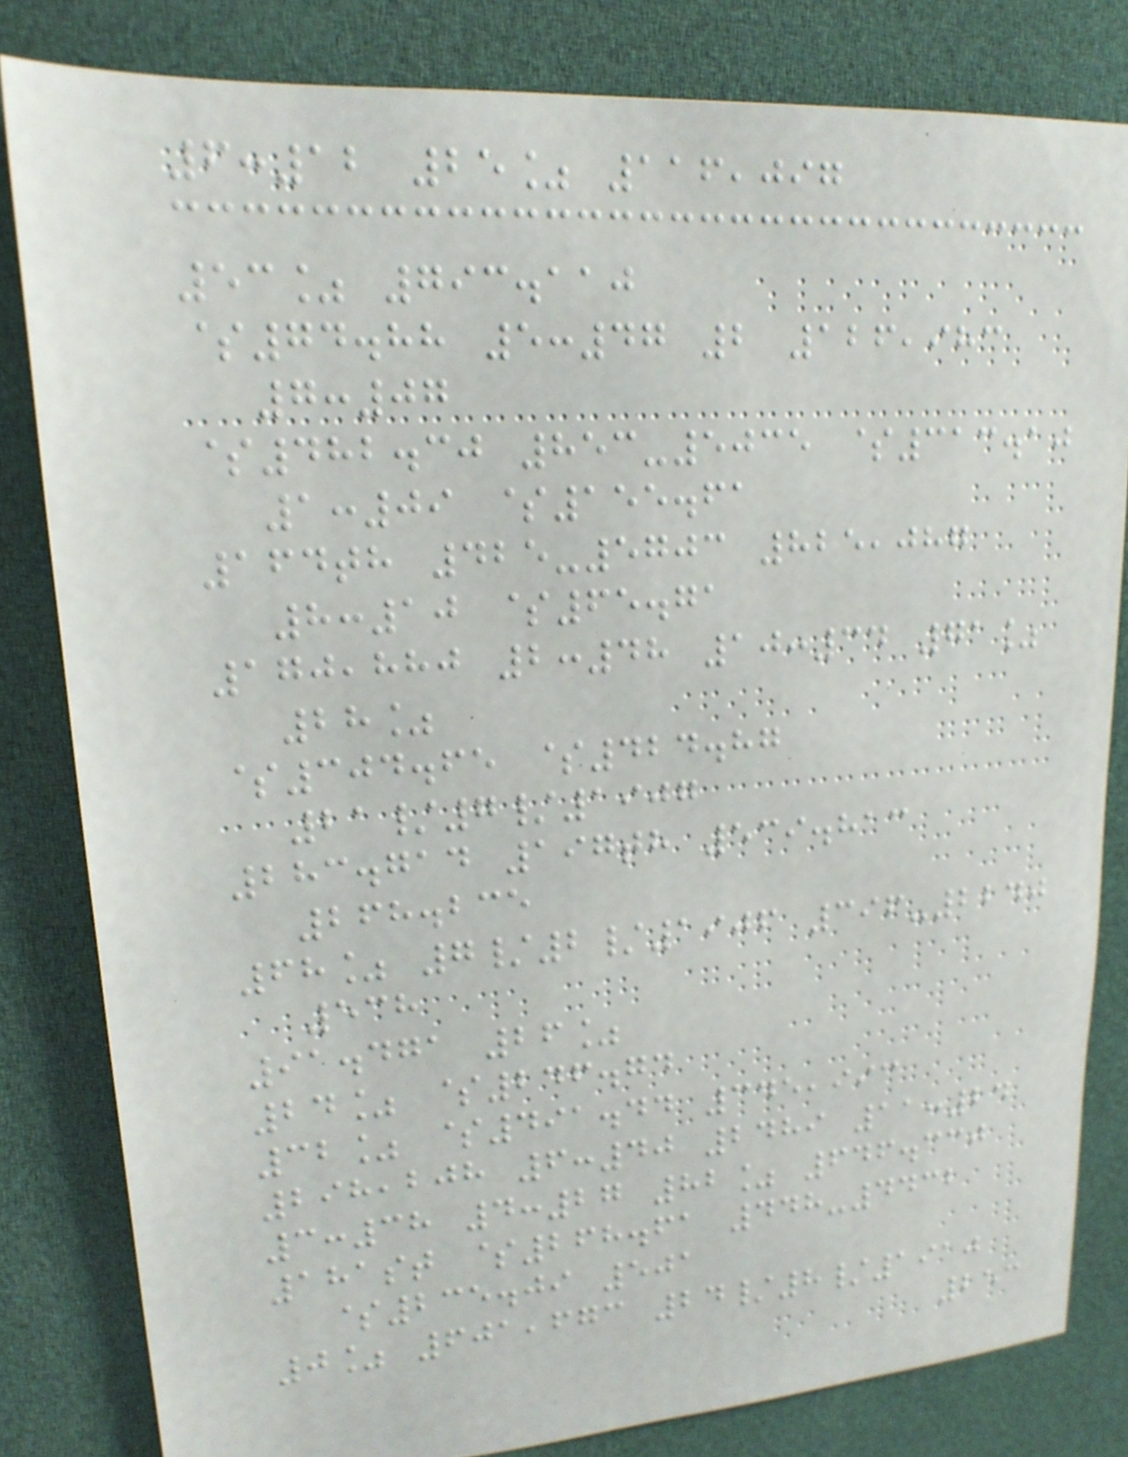6:12 25% 116,097
53% 793.110
$74.88 5:47 2 126,983
7:07
$482.30 853-5035 $313.10
1:09 $155.61
164th 425-5703 825,087
8:10 $65.71
170,880 2:48 10:34 71%
28%
$304.65 $424.87
21/7/1907
283.714 197th 539.813
268.235
68% 7/2/1906 396-2240
538
91.471 26%
24% $246.74
32% $491.44 345,993
298,208 6:40 2489 11:24
3:38 4:27 82% 646.330
181st $268.61 448-4432
$235.09 501
0% 601,673 24/8/1910
253
